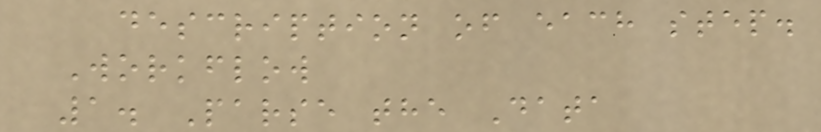description of each step.
Workflow
1. Parse the Data
